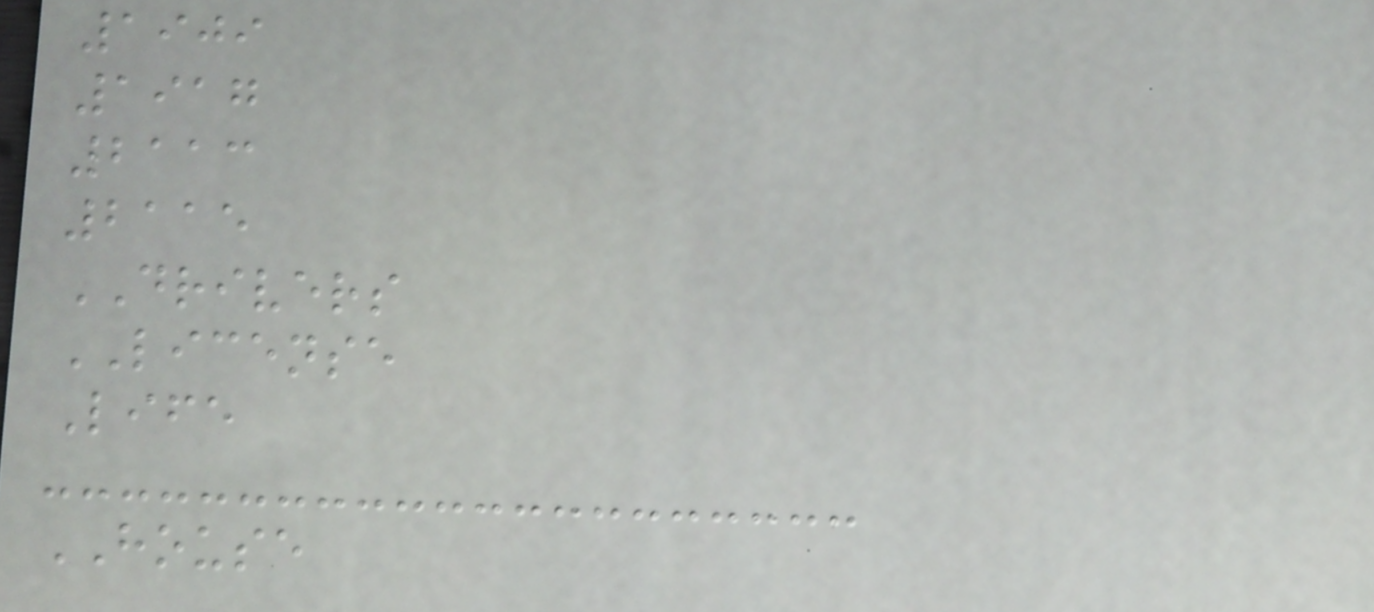1909
1917
2113
2115
DRIVERS
LICENSE
Life
HOUSE
